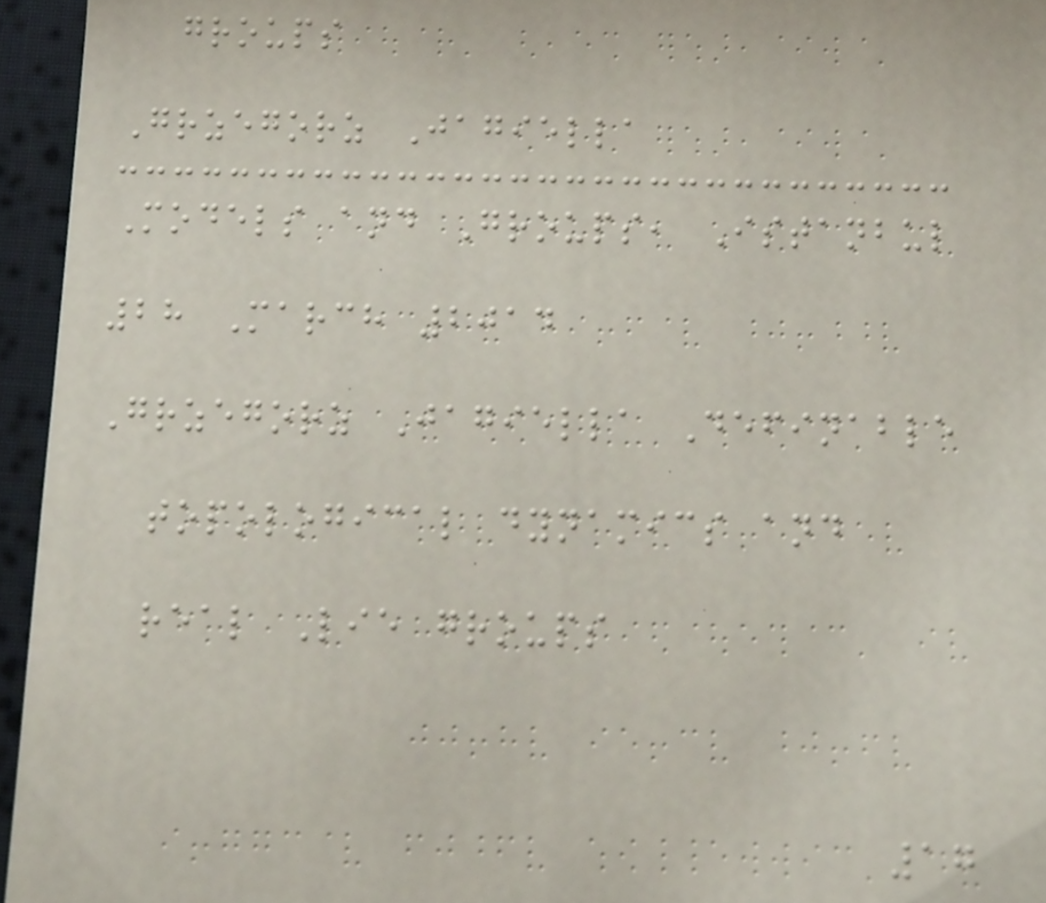groups
Grzegorz Jagiella
Models and Groups, Istanbul
28 March 2014
Grzegorz Jagiella Definable
topological dynamics and
real Lie groups
17
